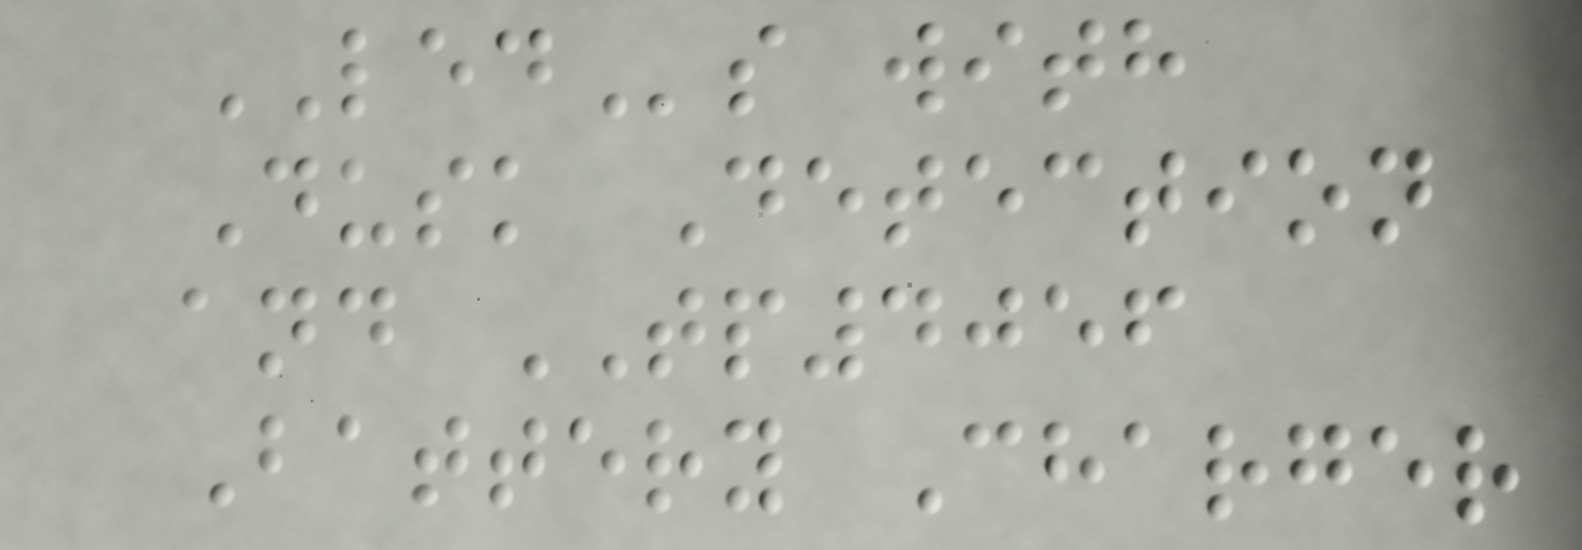LEDs with
Dusk Detection
and TP4056
Battery Charger
